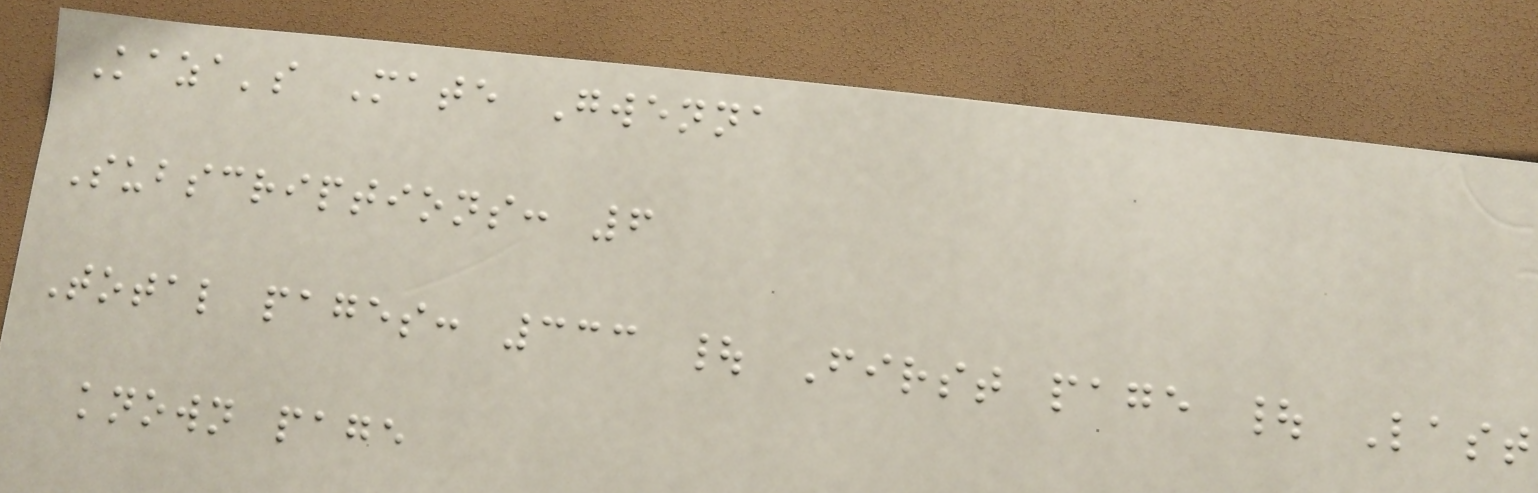Kaza's Mate Gwenna
Subscriptions: 6
Total pages: 333 | First page | Last
known page
